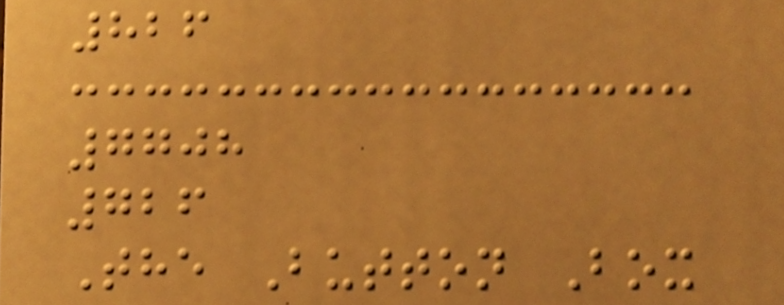826
7708
726
The Button Box
